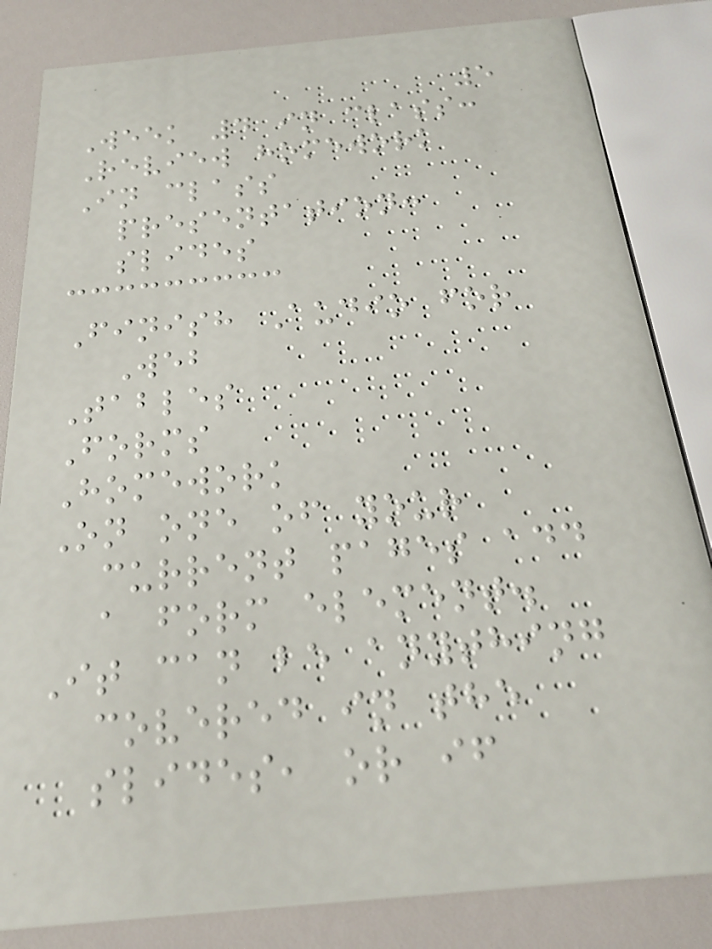5
Week 4 in class:
Review homework
In class
presentation:
slides
Finish Audio for
Web
Tables
Forms
Homework
On one of your
current pages add
a form element.
It can be anything
covered in the
slides, or if
